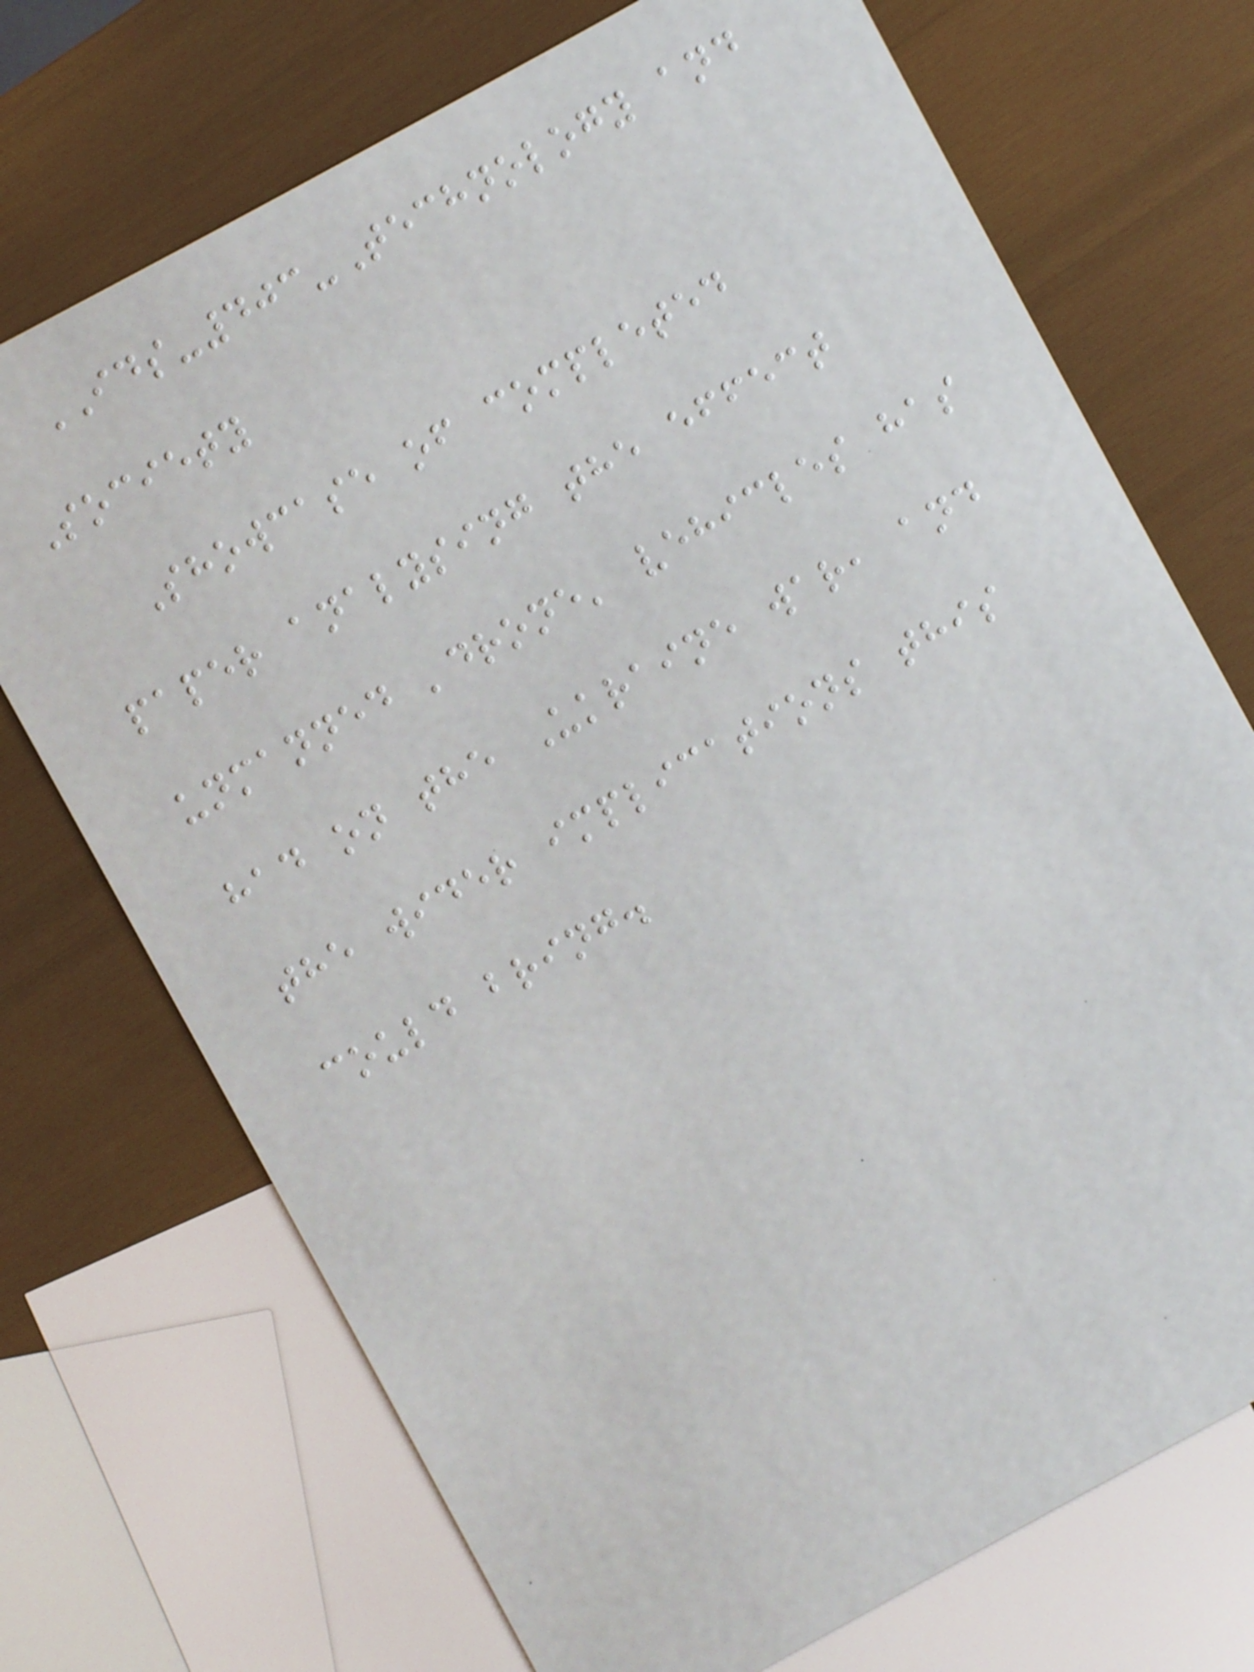IDS-403-Technology and
Society
Showcase of completed
paper analysing the effect
unmanned 'drone' vehicles has
had on the Ukraine war, and
the wider implications this
could bring.
